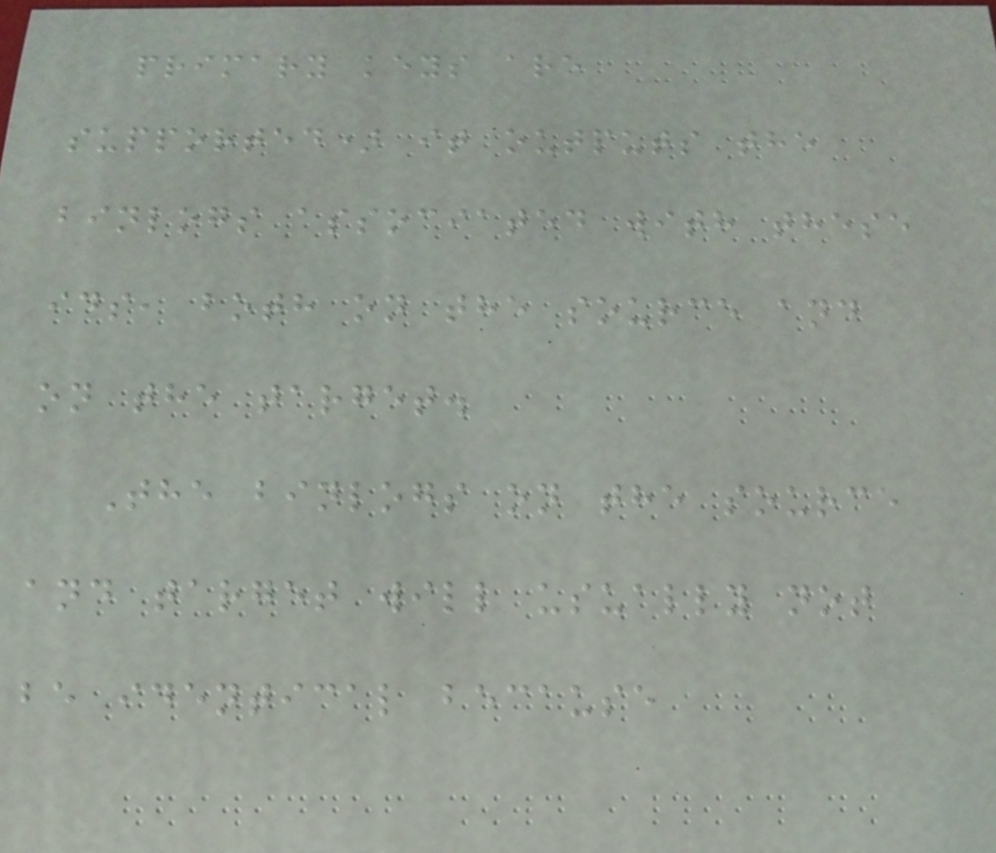primary keys are
supported) it outputs the
binlogs associated with these
ids, both on the source and
on the target.
The binlogs on the source
and target will usually not
be identical because
